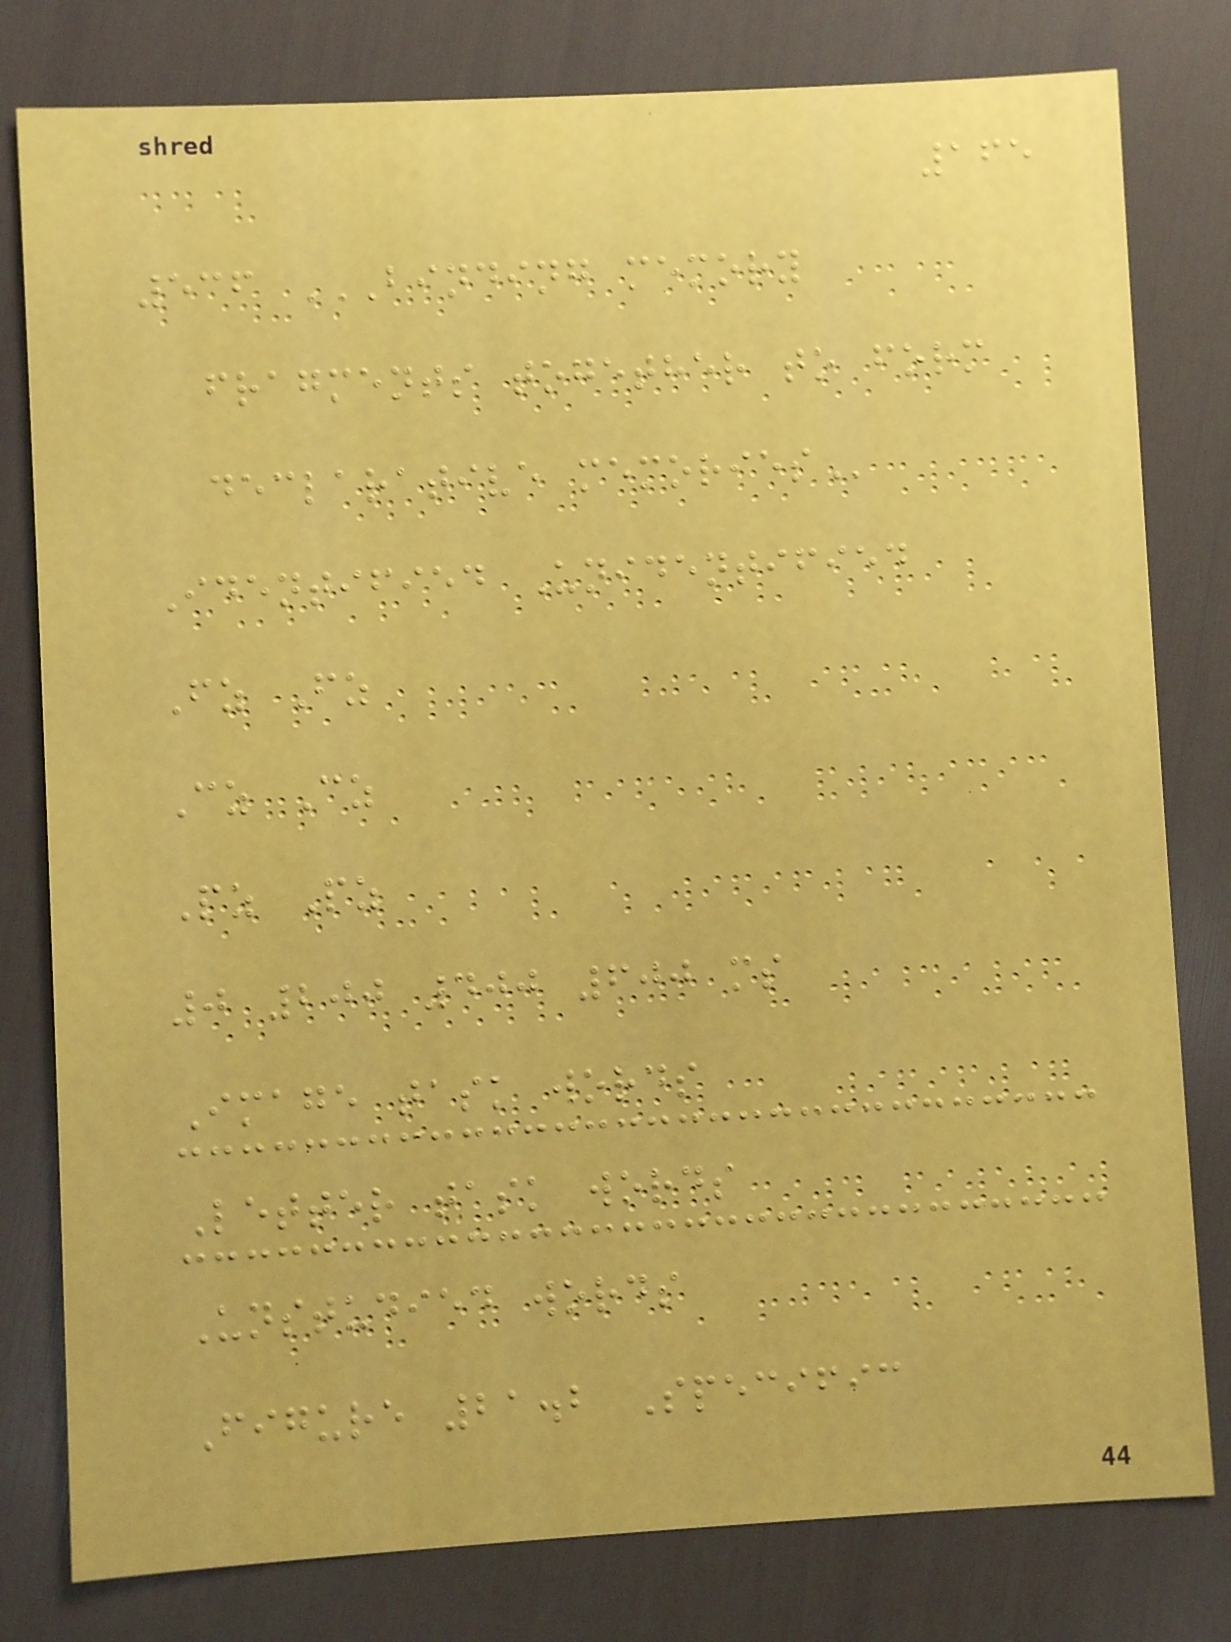165
536 BINDING MEMORY
FRAGMENTS TOGETHER TO FORM
DECLARATIVE MEMORIES
Identified Unidentified
Fz Fz
Cz Cz
Pz Pz
0 200 400 600 ms
Image task words
Letter task words
Unstudied words
Figure 21.2 Specific
